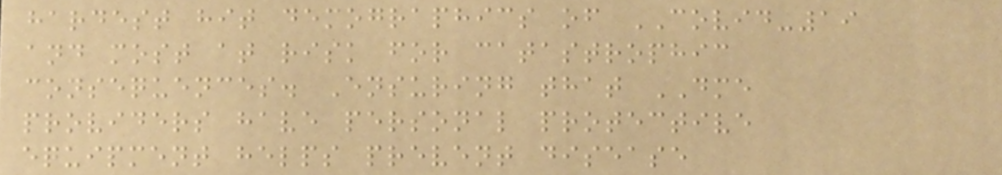hardest hit demographics of COVID-19
and most at risk for catastrophic
consequences. Ensuring that DME
providers have personal protective
equipment helps prevent disease
